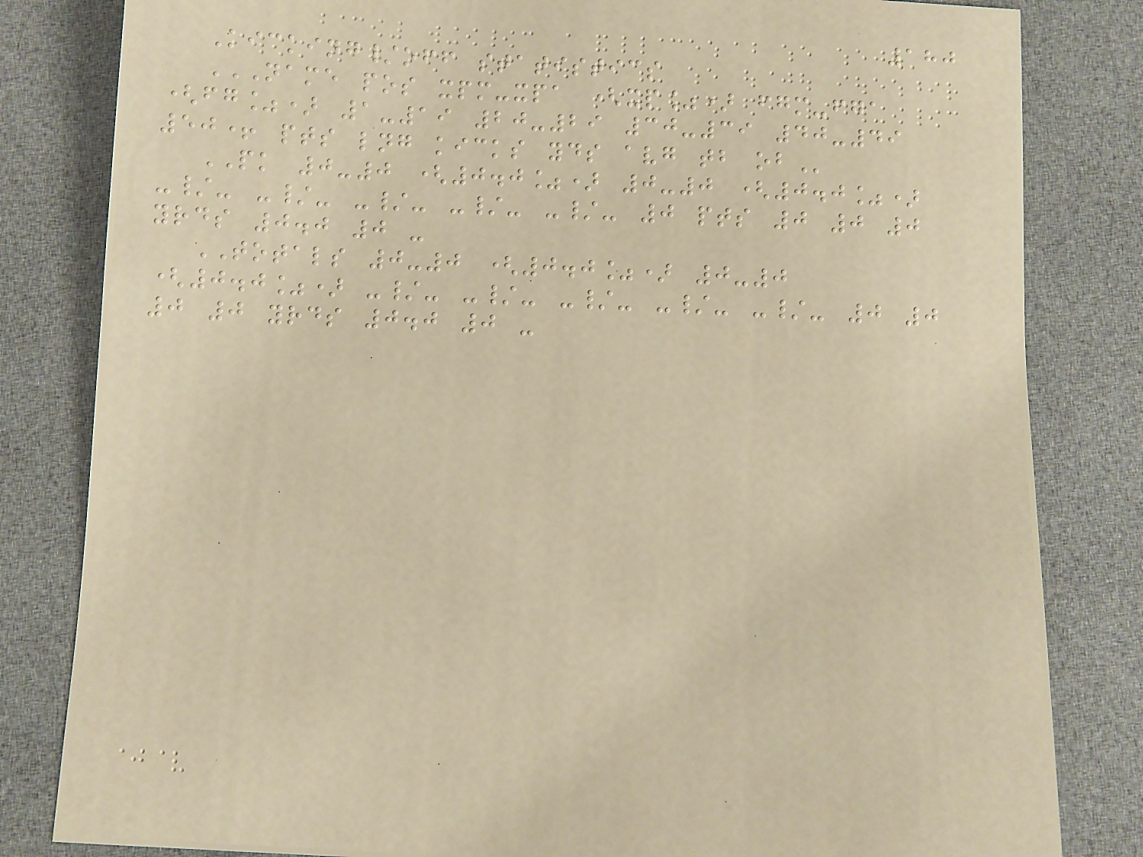180
Kicking/off statistics
NAME POS XPM-XPA (XP%) FGM-FGA
(FG%) 1-19 20-29 30-39 40-49
50+ PTS LNG KICKS YDS AVG TB OB
PK 0-0 (0.0%) 0-0 (0.0%)
-/- -/- -/- -/- -/- 0 pts 0 0 0
yrds 0.0 0 -
TOTALS 0-0 (0.0%) 0-0
(0.0%) -/- -/- -/- -/- -/- 0 0
0 0 yrds 0.0 0 -
